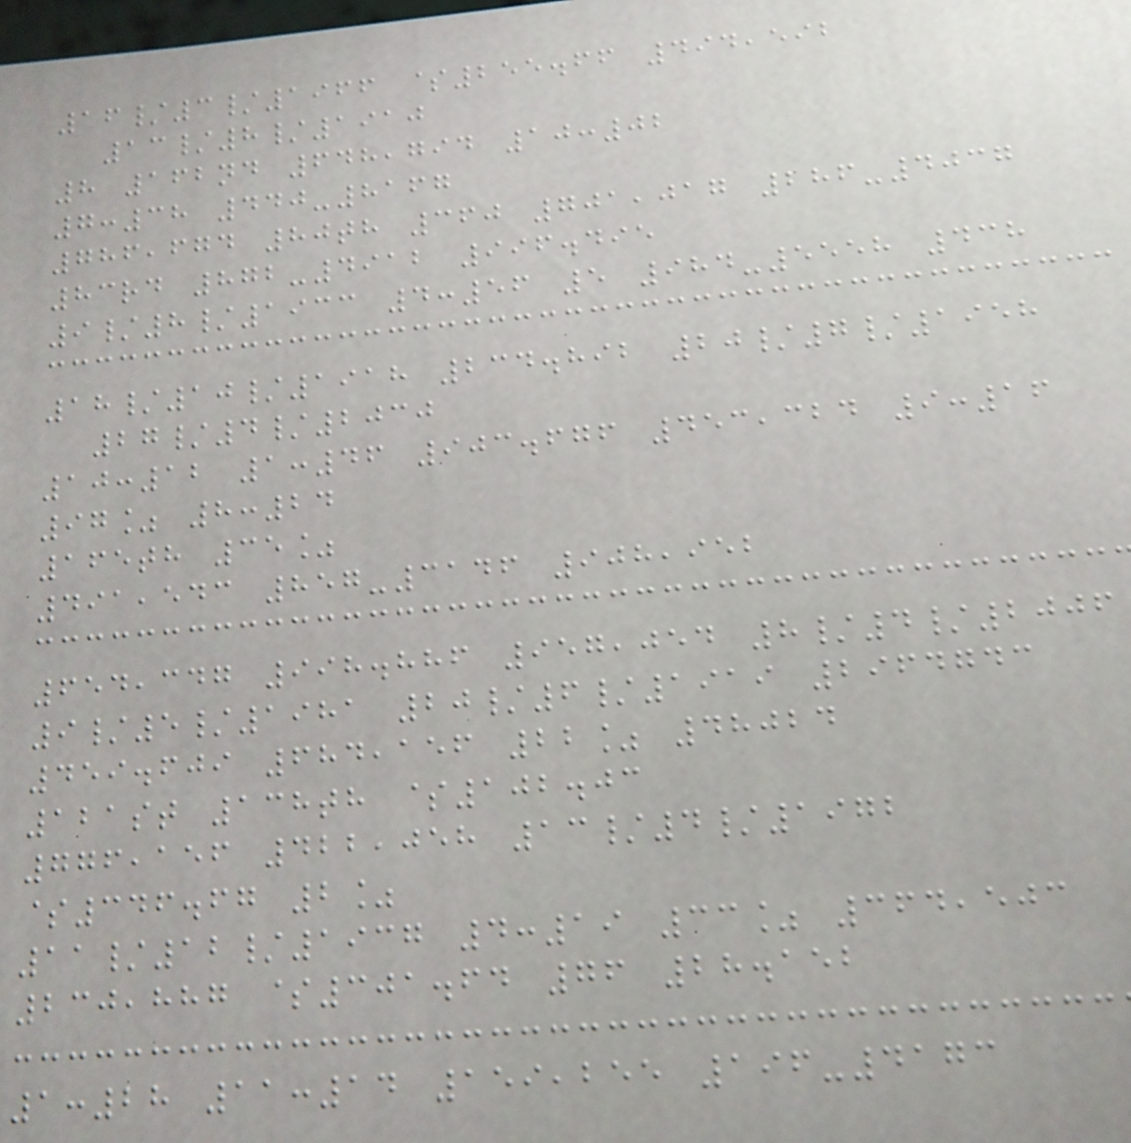16/3/1966 $255.66 494,592
13/8/1910
8 162nd 648,794 10:02
7:38 440-8167
786,674 80th 360 701,017 286-4037
83rd 872-4912 996.495
9/8/1933 4:56 5 984-5558 438
18/10/1918 234.892 20/7/1958
27/4/2030
10:12 1:46 903.676 453,324 9:16
97% 8:24
165th 35%
491,543 857-3146 908,952
654,347 998.886 957,054 8/4/2006
9/5/1981 20/6/1919 2964743
459.609 684,156 22% 48024
121st 138th $102.03
776,156 422,058 13/4/1972
$346.67 2%
11/12/1937 4:19 33% 364,503
230,887 $301.64 76 28.152
1:28 11:14 159,255 196-4173
